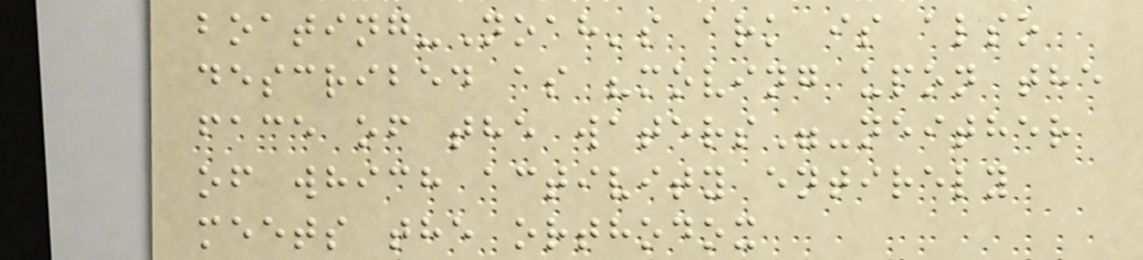boating-Noah's ark is also
described as "moving upon the
face of the waters"-neither
of which activity entirely
meets the orthodox
